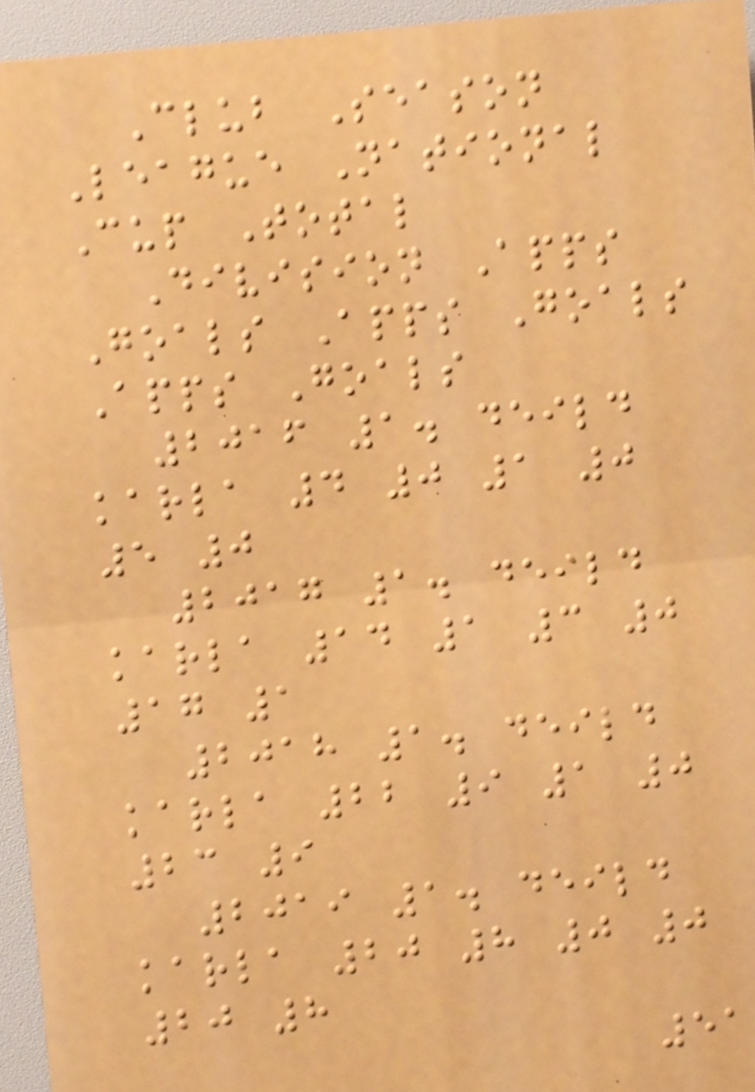Club Season
League National
Cup Total
Division Apps
Goals Apps Goals
Apps Goals
2016 1. deild
karla 4 0 1 0
5 0
2017 1. deild
karla 14 1 3 0
17 1
2018 1. deild
karla 22 9 1 0
23 9
2019 1. deild
karla 20 8 0 0
20 8
51
